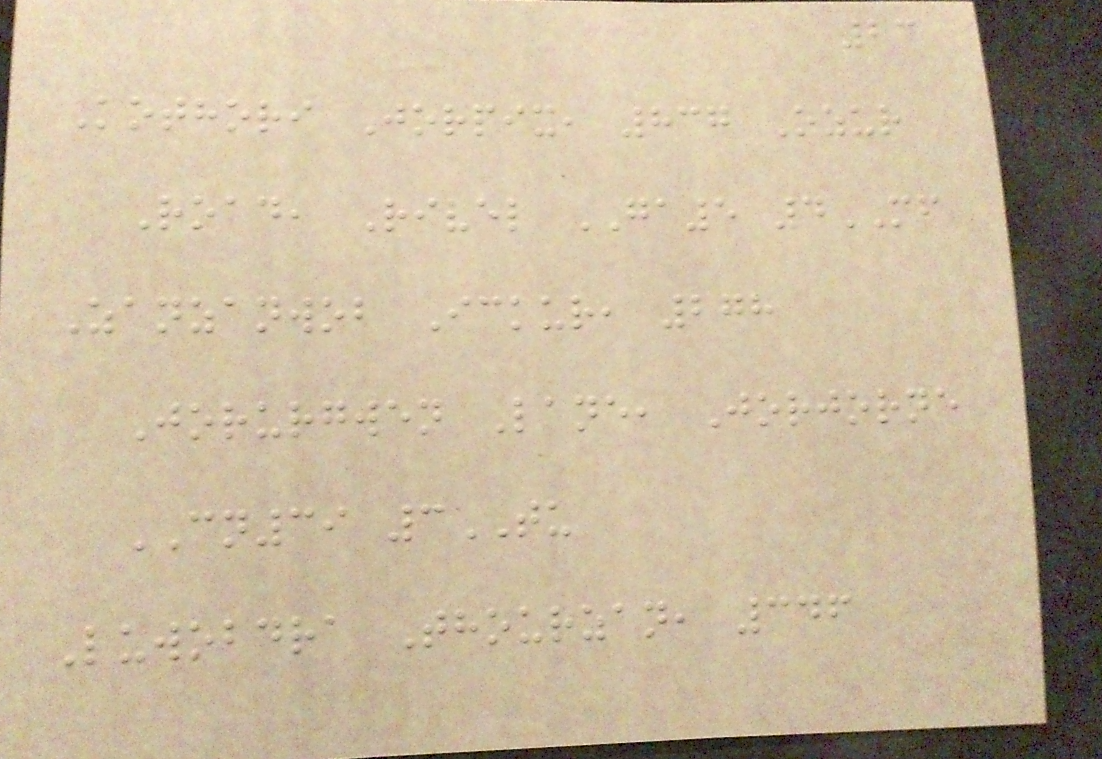23
Kothori Jorpix, 837 Ozur
Road, Rivel GA5 4MF
Zanzanwob Ickur, 278
Jorurgwen Lane, Jorjorne
CN39 3TU
Luwobdra Thourzan, 346
